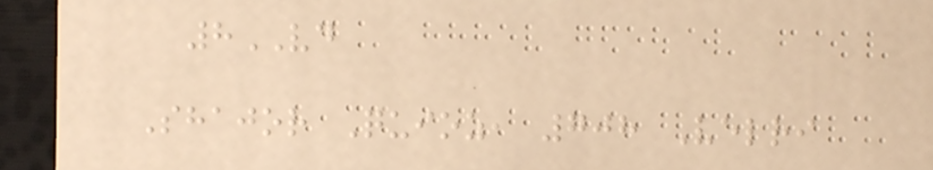8VD
Shajor Quioz, 708 Velri
